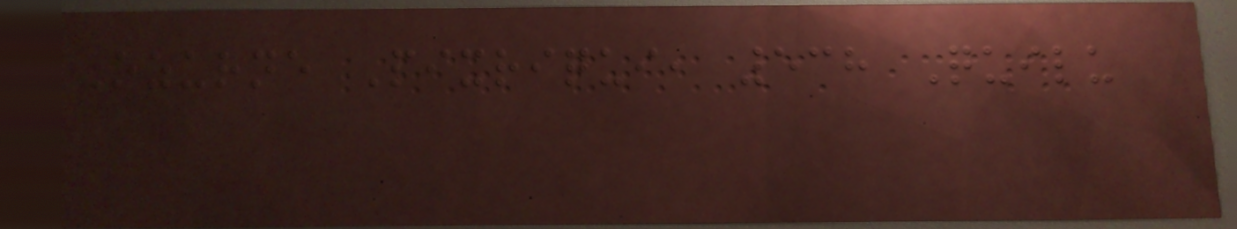Ozurne Pixriqui, 538 Quilu
